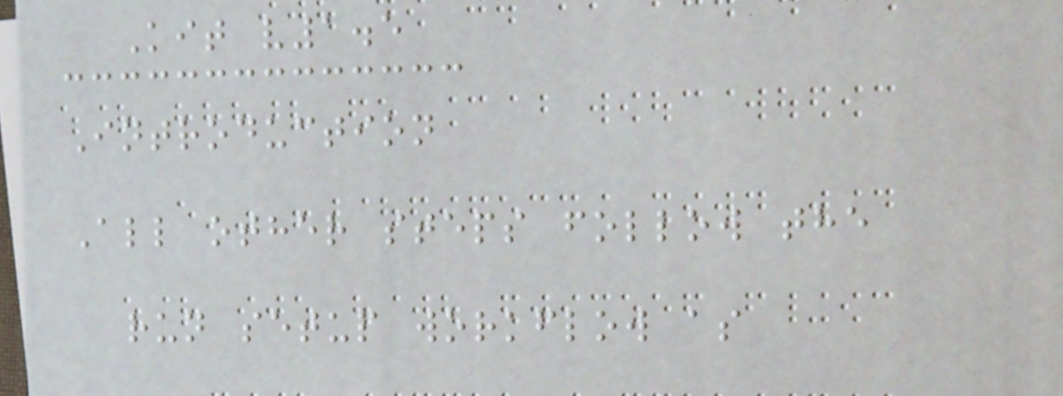Kit v1.5
Introduction
All other steps follow the
run setup workflow as
